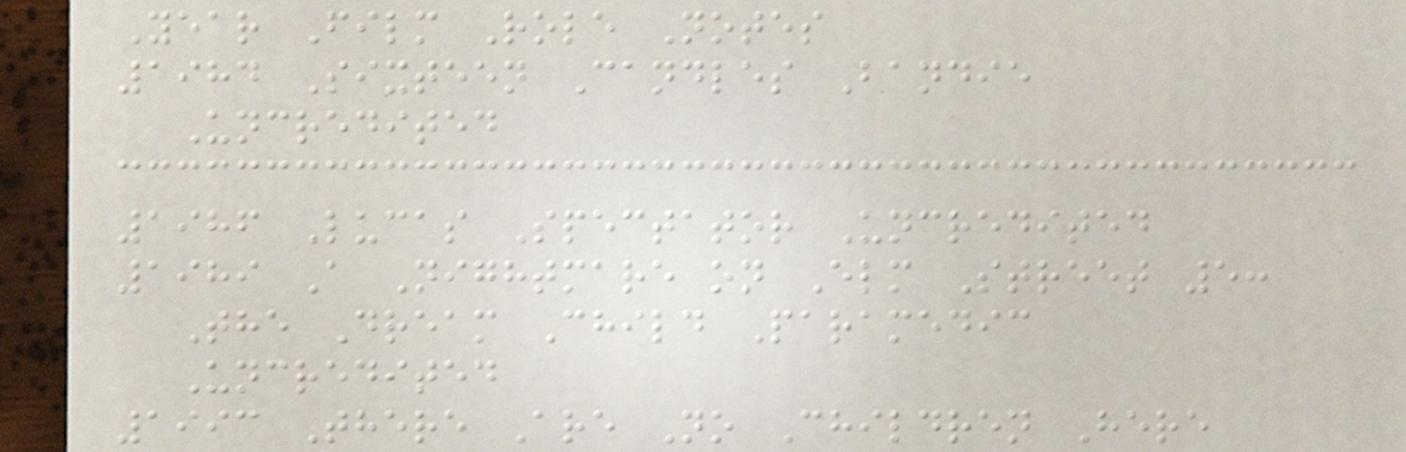Year Film Role Notes
1984 Sixteen Candles Bandie
Uncredited
1986 Lucas Spectator Uncredited
1989 A Nightmare on Elm Street 5:
The Dream Child Paramedic
Uncredited
1993 There Are No Children Here
